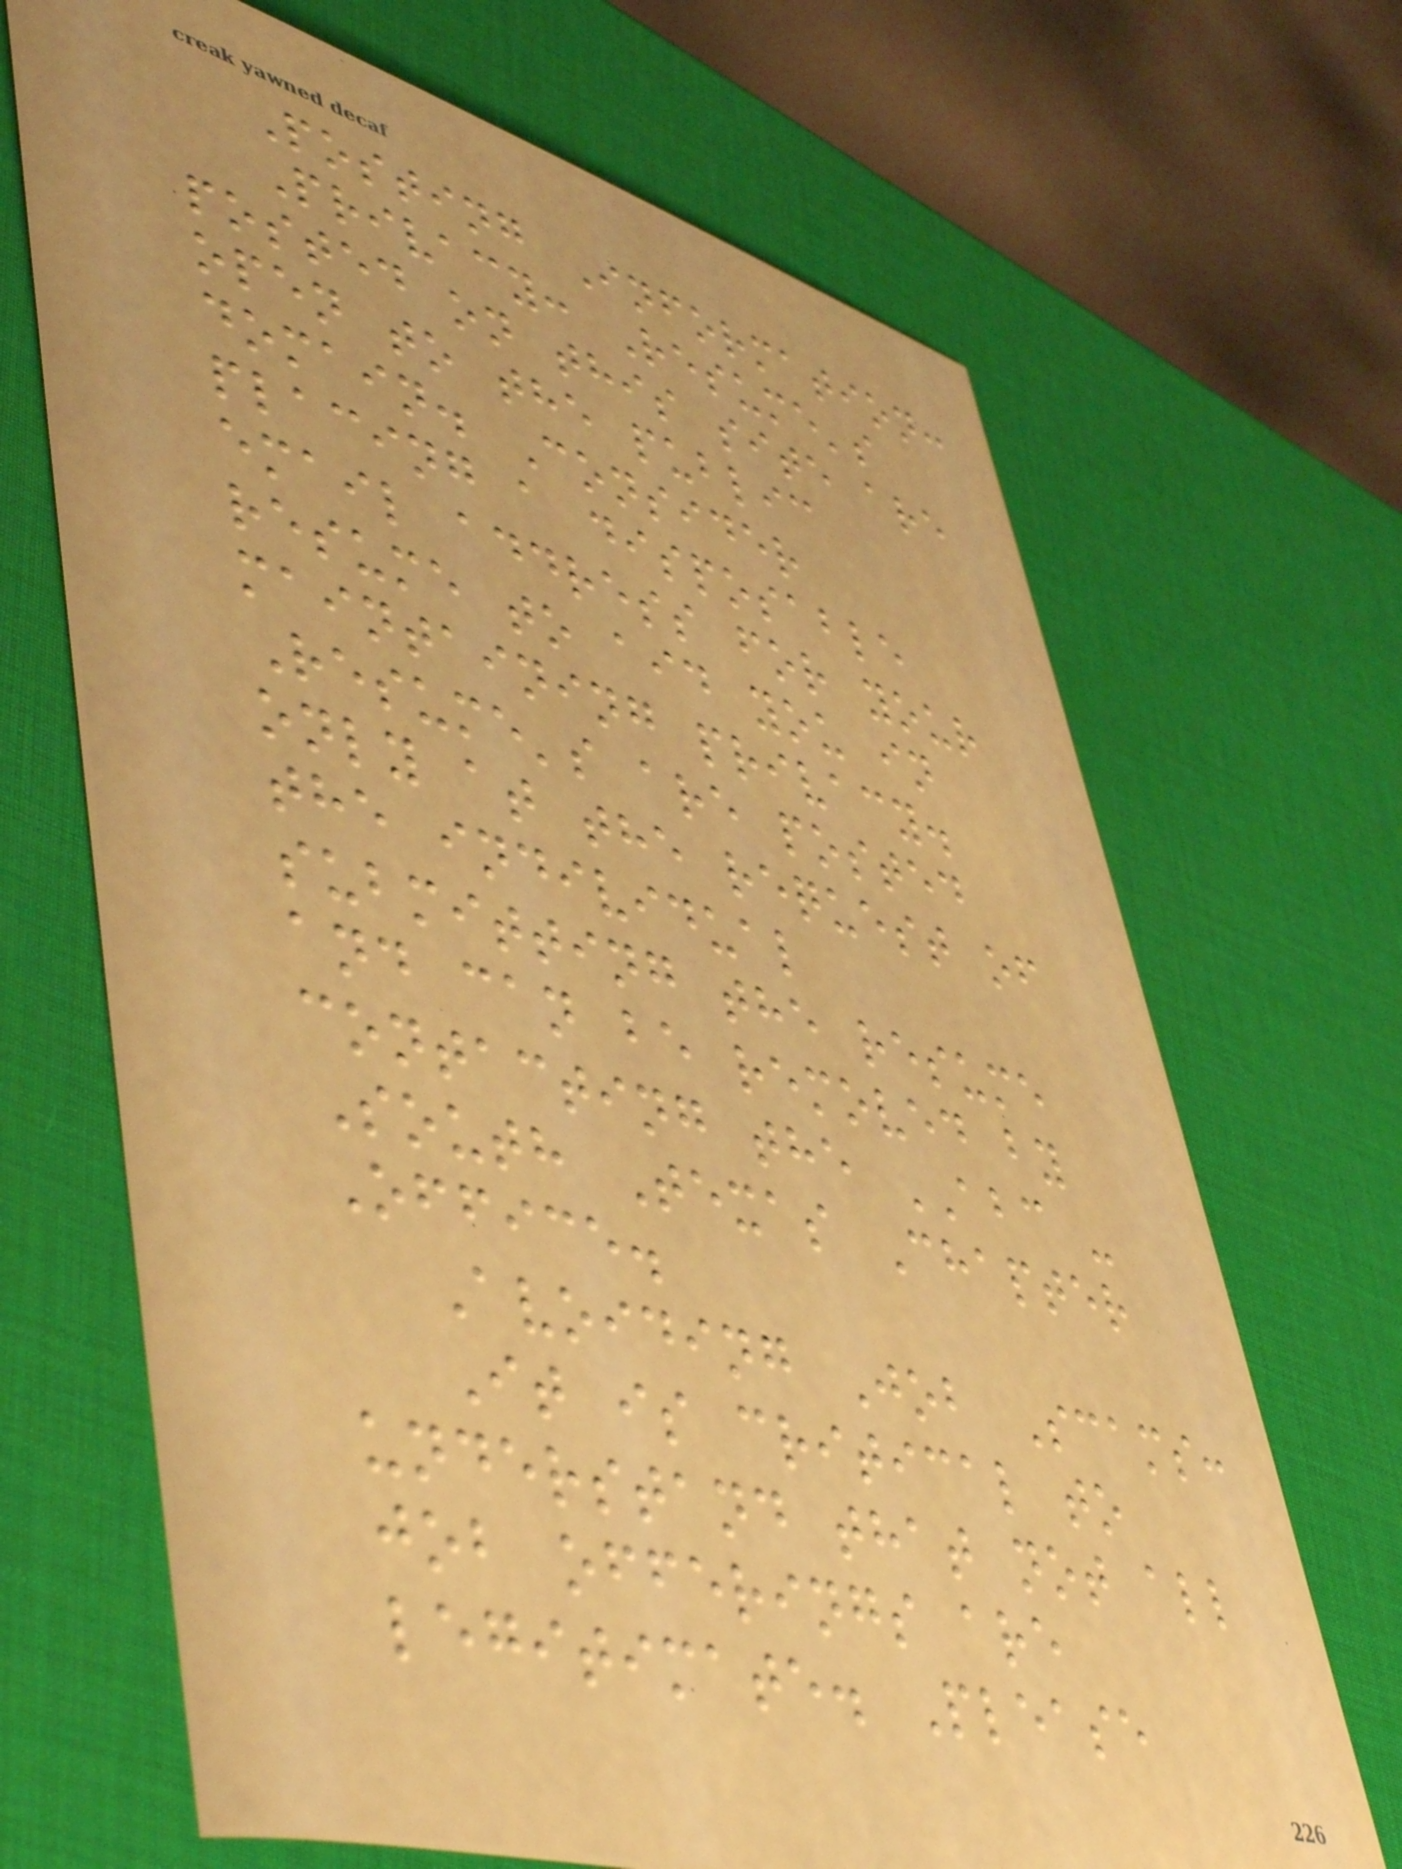Posting Information:
Privacy: Resume's
posted on this site are
open to the public
domain. Consider
placing a disposable
email address for your
resume to aid you in
maintaining privacy.
Resume's are posted
only at the request of
the individual
submitting the resume
and can be removed by
contacting the ABC -
South Texas Chapter
Office.
Avoiding Job Scams:
It is critical to
understand that not all
job offerings are
legitimate. Please
